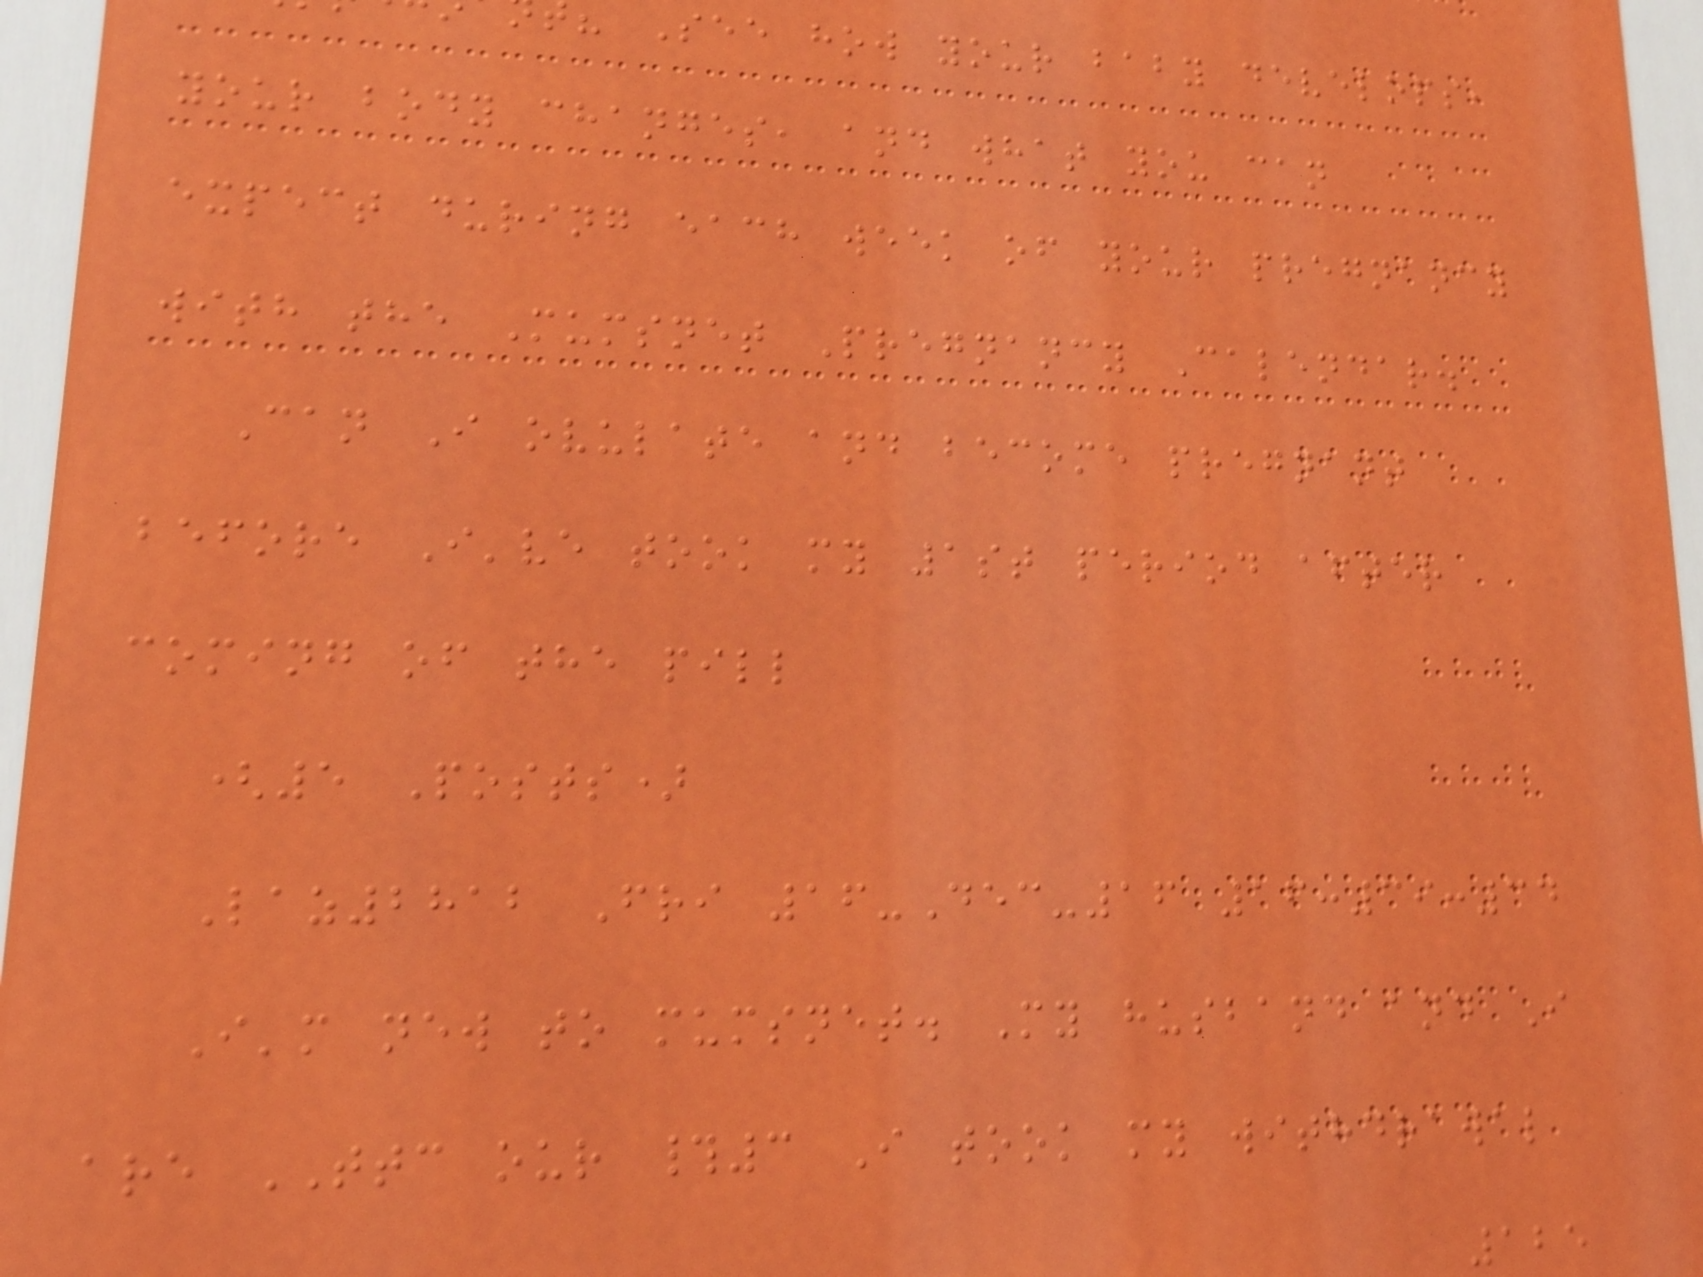See how your baby develops,
your body changes, and what you can
expect during each week of your pregnancy
with the Mumsnet Pregnancy Calendar.
Can I ovulate and become pregnant
before I've took my 1st period after
coming of the pill
(5 Posts)
Laz2812 Fri 16-Dec-16 16:39:34
I'm new to mumsnet. My husband and I
are TTC our #3 I took my withdrawal
125
